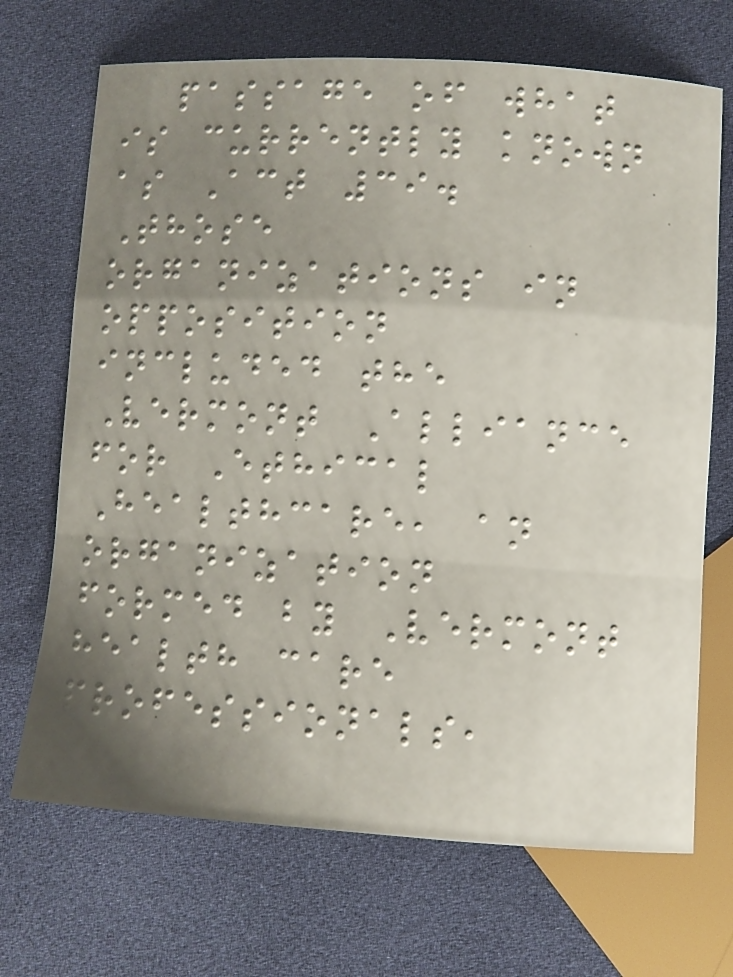passage of what
is currently known
as Act 39.
Those
organizations in
opposition
included the
Vermont Alliance
for Ethical
Healthcare, an
organization
formed by Vermont
health care
professionals,
